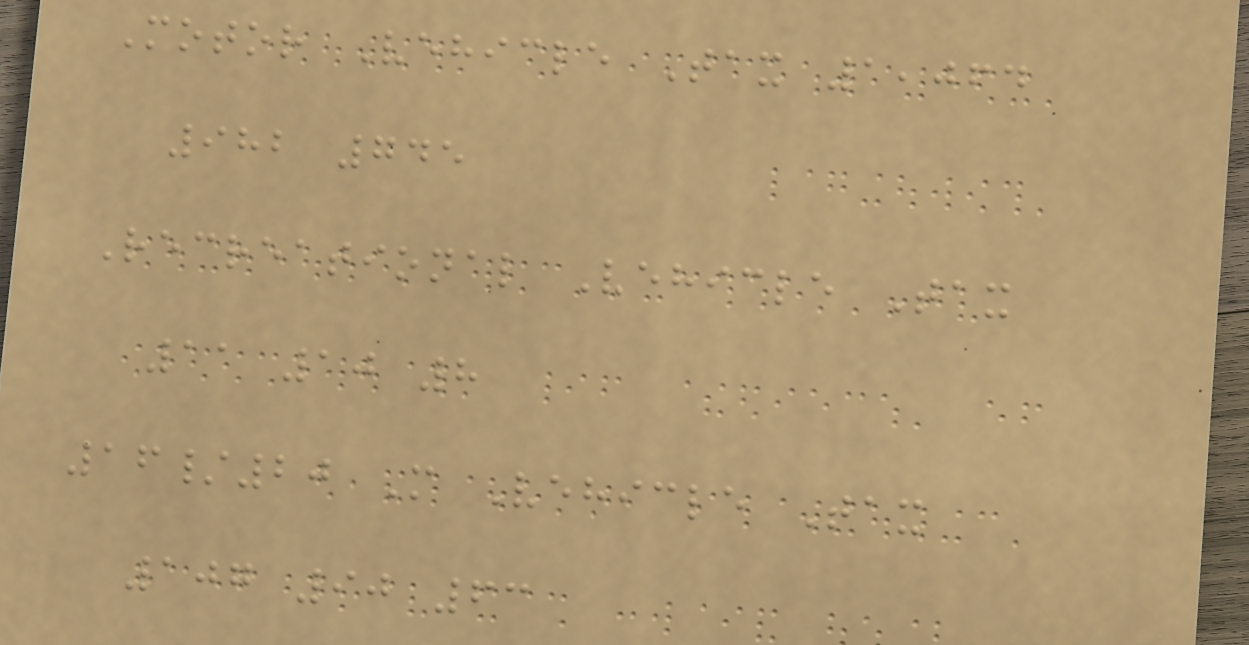Motor Vehicle Tax 1,064
982 745
Recreational Vehicle Tax
11 10 8
16/20 M Vehicle Tax
107 90 63
